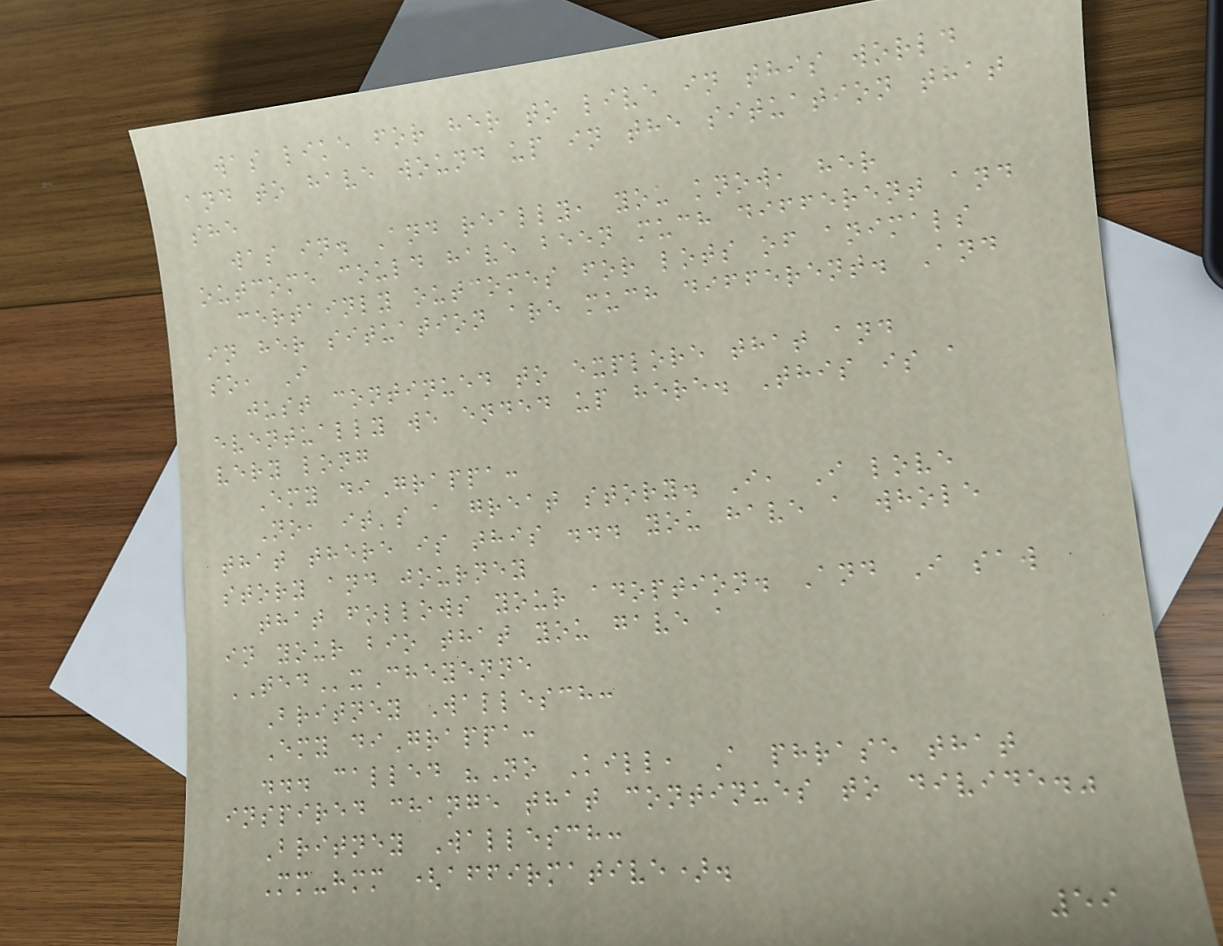was like for her to live in this world
and to have wound up in the situation that
she
was in. And really, you know, her
outcome could have been much different and
certainly outcomes for lots of animals
in her situation are much different. And
so, I
just continued to explore that and
eventually we ended up here. This is a
very long
Emy diGrappa:
No, it's a great story. I, I love
that there is this ... you have a whole
story and journey
that follows your adoption. And I saw
in your bio that you gave a
TEDxCheyenne
Britney Wallesch:
Emy diGrappa:
... called "No Kill, A phrase that
inspired change that continues to divide."
Britney Wallesch:
Mm-hmm (affirmative).
59
